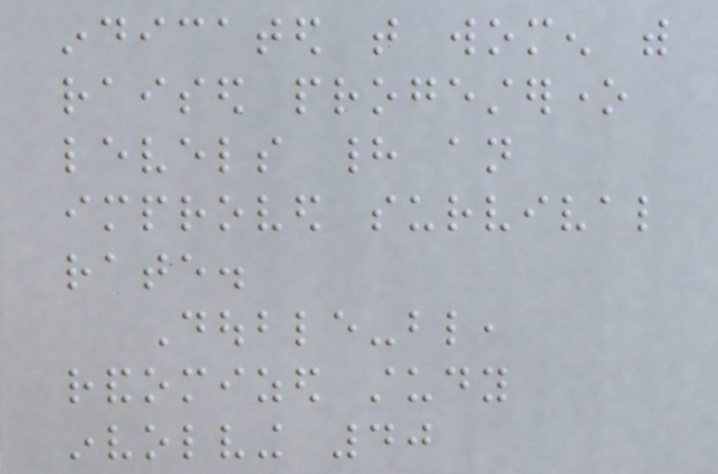indicated that women with
raised progesterone
levels had an
improved survival
rate.
Double-blind,
randomized study
involving 40
